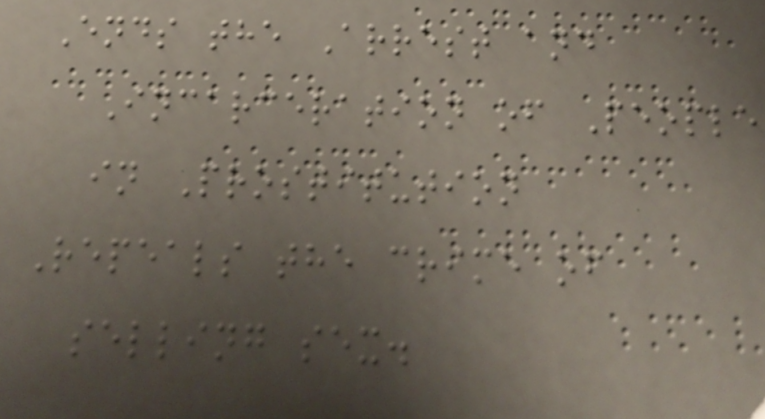Ends the Arrest and
Incarceration of People
in Prostitution
Repeals the crime of
selling sex.
